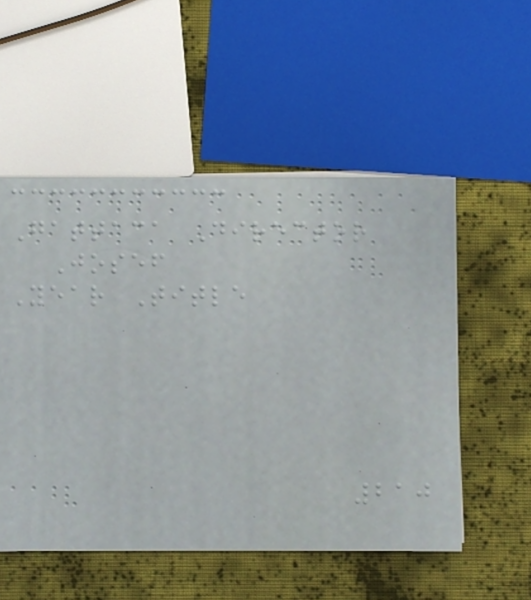Gattaca Director
Josef
Year Title
210
